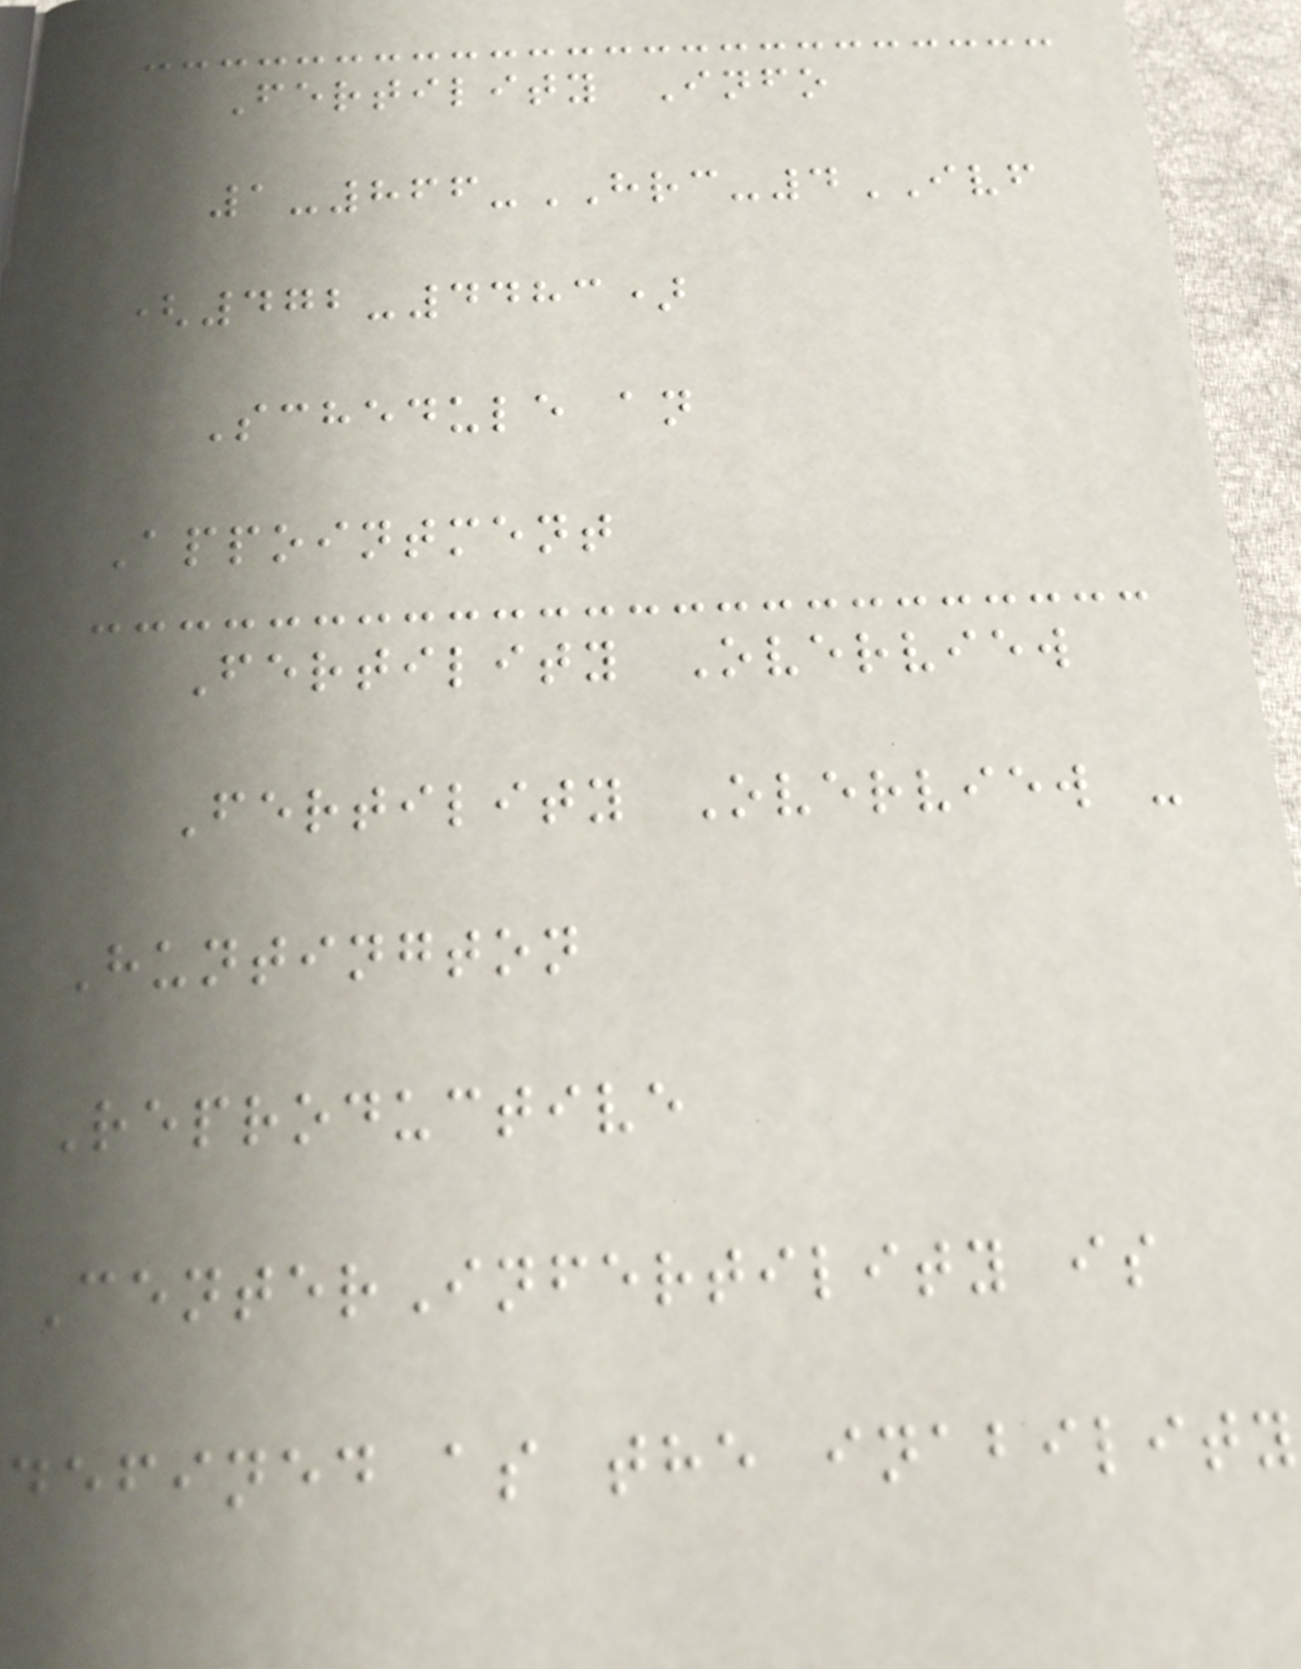Fertility Info
1-866-HRC-4IVF
(472-4483)
Schedule an
Appointment
Fertility Overview
Fertility Overview -
Huntington
Reproductive
CenterInfertility is
defined as the inability
